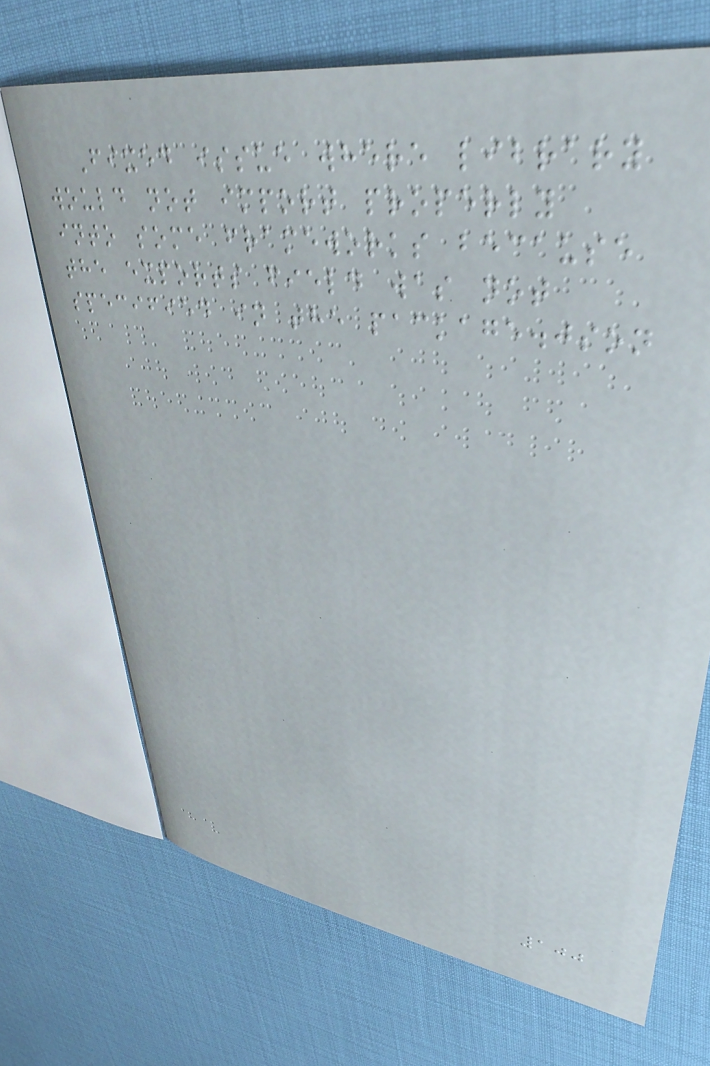Fixed issue where library
would not import properly
into some frameworks because
the exports field was not
specified in the package.json
100
